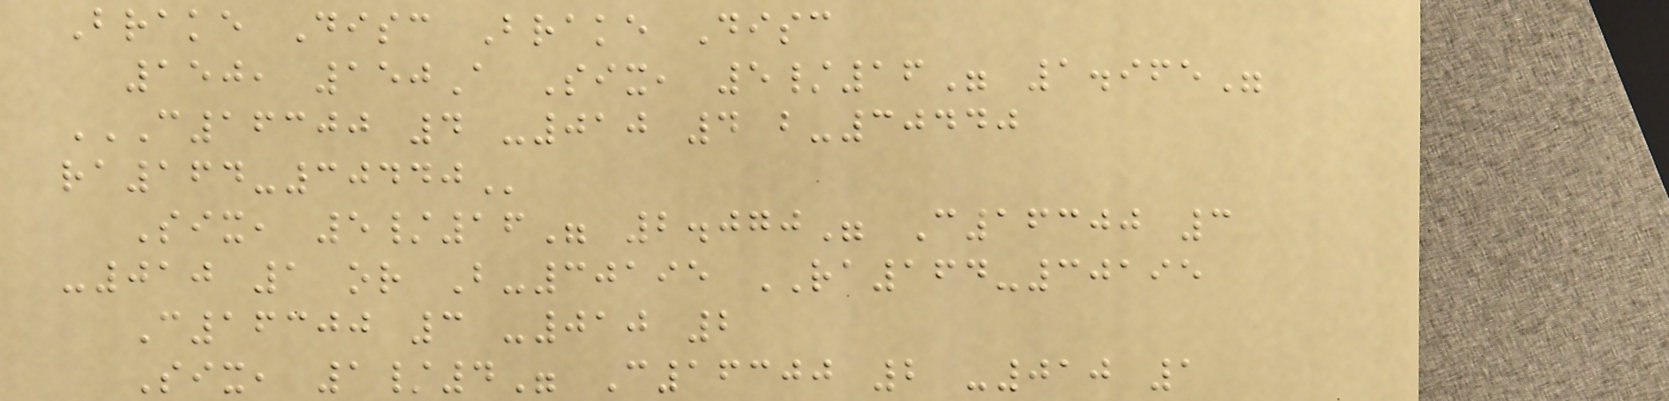Brake Disc Brake Disc
150, 150A Six, 5/16" 1.965"
C16300 4 -010 4 B-30440
RA164-30440
Six, 5/16" 2.070" C16300 3
-010 1 or B-30195 RA164-30195
C16300 3 -010 2
Six, 1/4" C16300 2 -010 1
